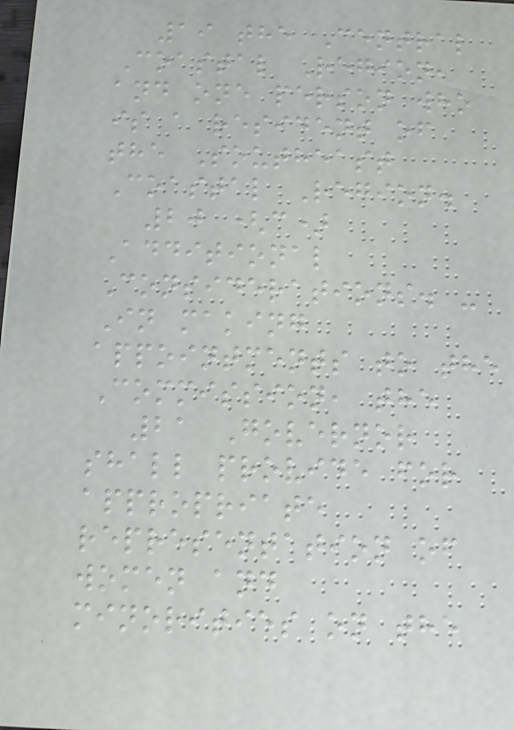19 the Central
Coastal Region,
and one person who
is a resident of
the Southeast
Coastal Region.
20 (c)
Additional
Considerations. -
In making
appointments to the
Commission, the
21 Governor
shall provide for
appropriate
representation of
women and
minorities on the
